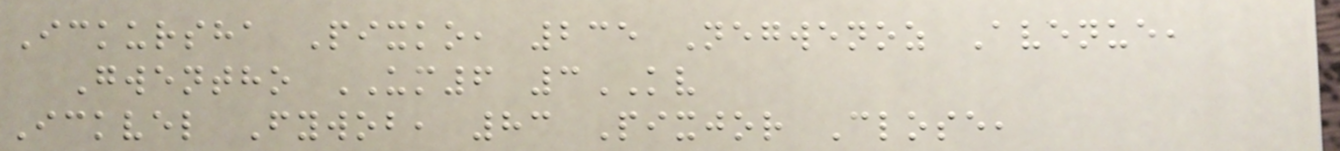Ickursha Pixko, 235 Negwenoz Avenue,
Gwentho UM6 3KV
Ickvel Fywob, 83 Pixjor Close,
